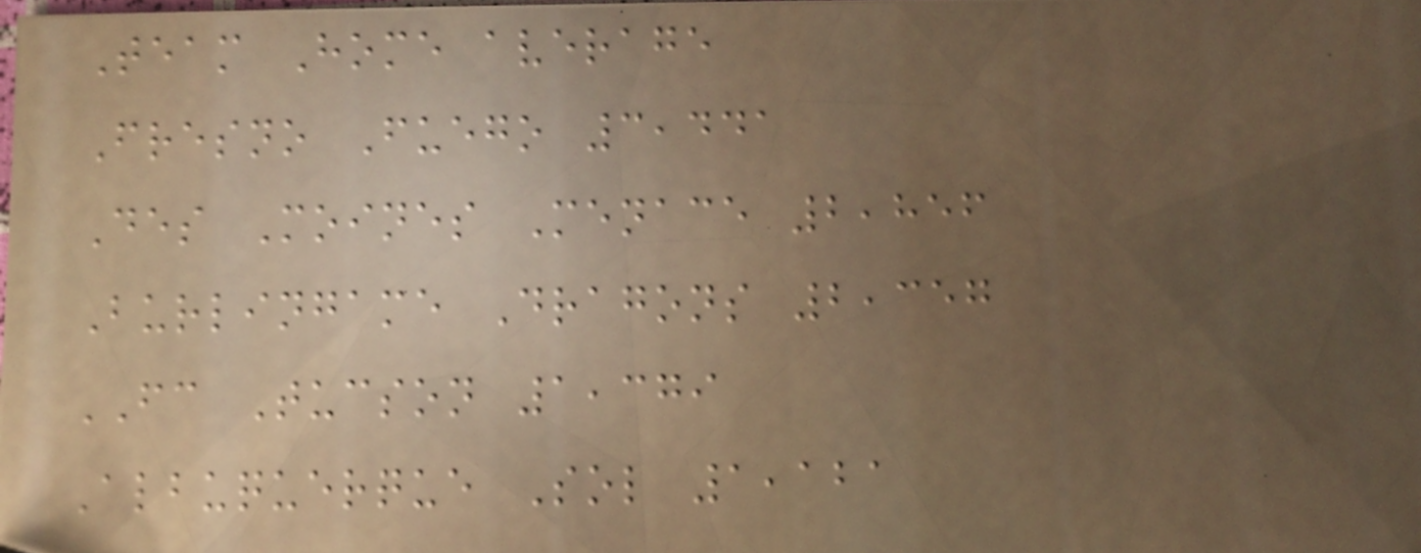Team Home average
Fresno Fuego 3,441
Des Moines Menace 2,856
Burlingame Dragons 2,357
FC Tucson 1,379
Albuquerque Sol 1,121
